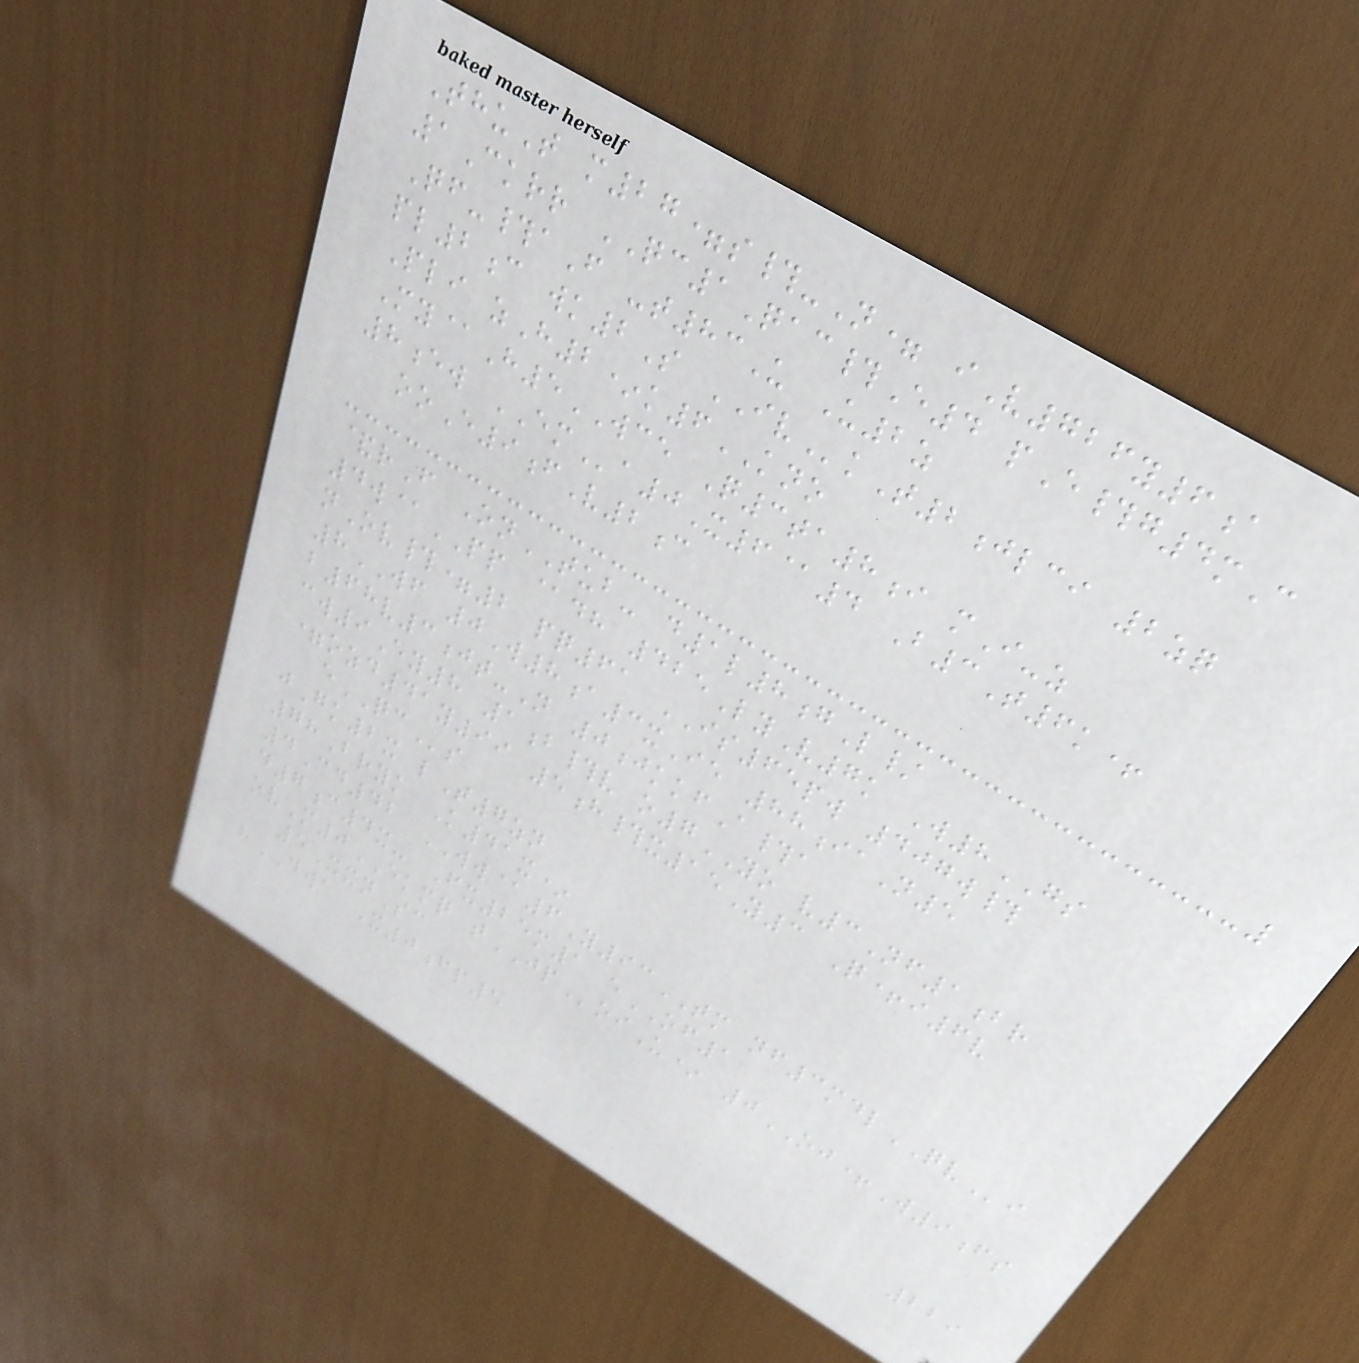ThuT m27=s#-N= iV726y6a
1Ckrr QC1Qac#E4 pE#g4mC
Qf-#aF -t83U U2z
pl2c wk2S IVkT2jlci 2zq
Pli zH2*k6KNO
My@H5WCE Q3ta8i mI-z
8ew EMa0X6@4 B3T6k+
ooE9fV2c
&rF OnTUB- d1l8gL/
4w@PP @dh 425LyV7k W8GS
nOv#=2 pq61 IS65pw 407w#
8WF 0W8a3xIe 88iaN5
b68v3jt-N 0jkkfA#a
cw9Ey8 1b#v o7YO v3Nf1br
=ozd41y99 5h#x15Y3 Q+i6v
eQCs
jGk2x lT7zn
78Bryk K41x*
4Cd42 WW@6Y93TM nf3mdlQVi
d7c4x- Fx25m1 eOF1
ovM0EKMQ tJPoiU* 0OJ+W9fs
5XxnSc
hDWA X0fp5
229
